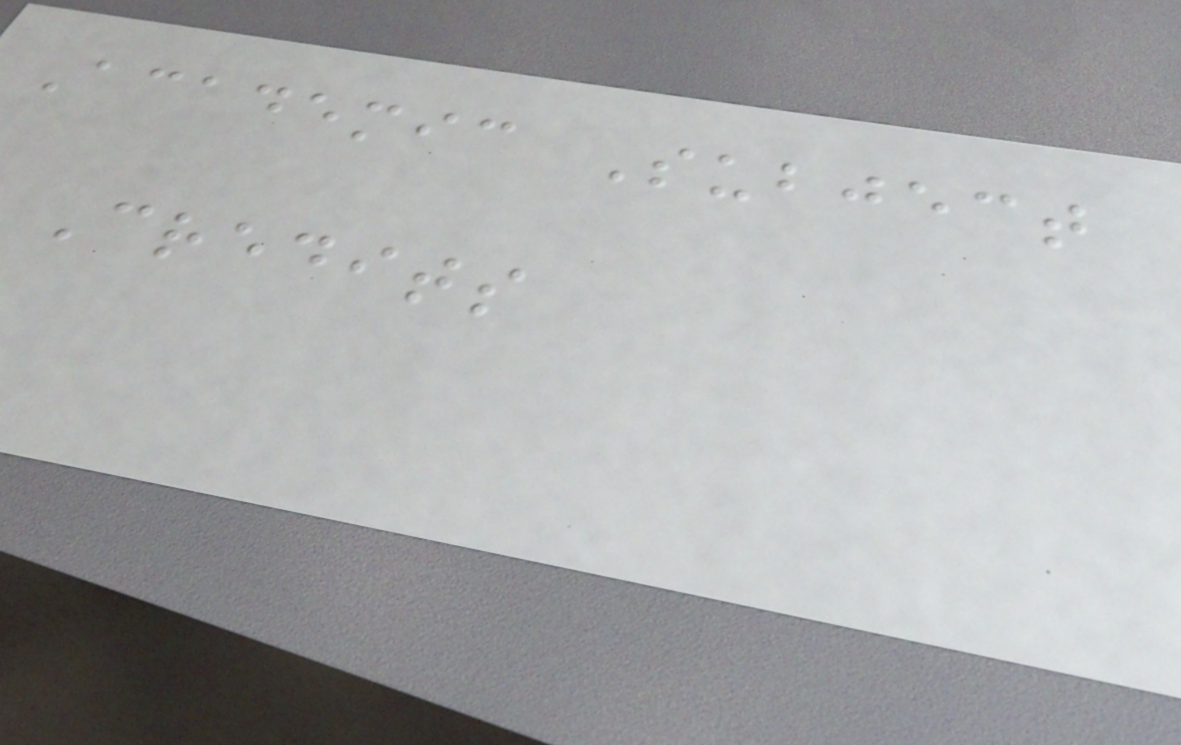Academic Subject
Credits
